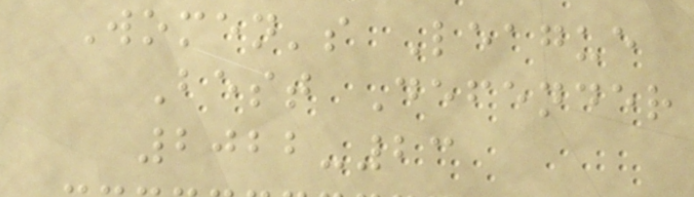Women's League
Best Defender
2022-23
